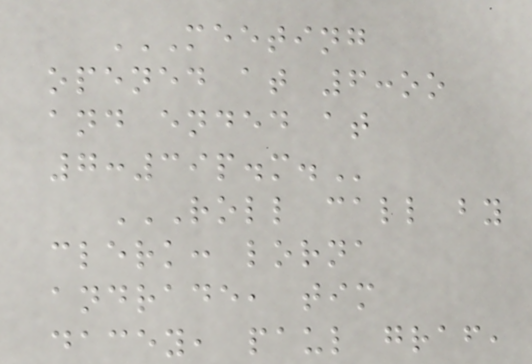MEETING
OPENED AT 6:OO
AND ENDED AT
7:39P.M.
ROLL CALL BY
CLERK: LORNA
ANDRADE, TIM
DACEY, PAUL GRAF,
